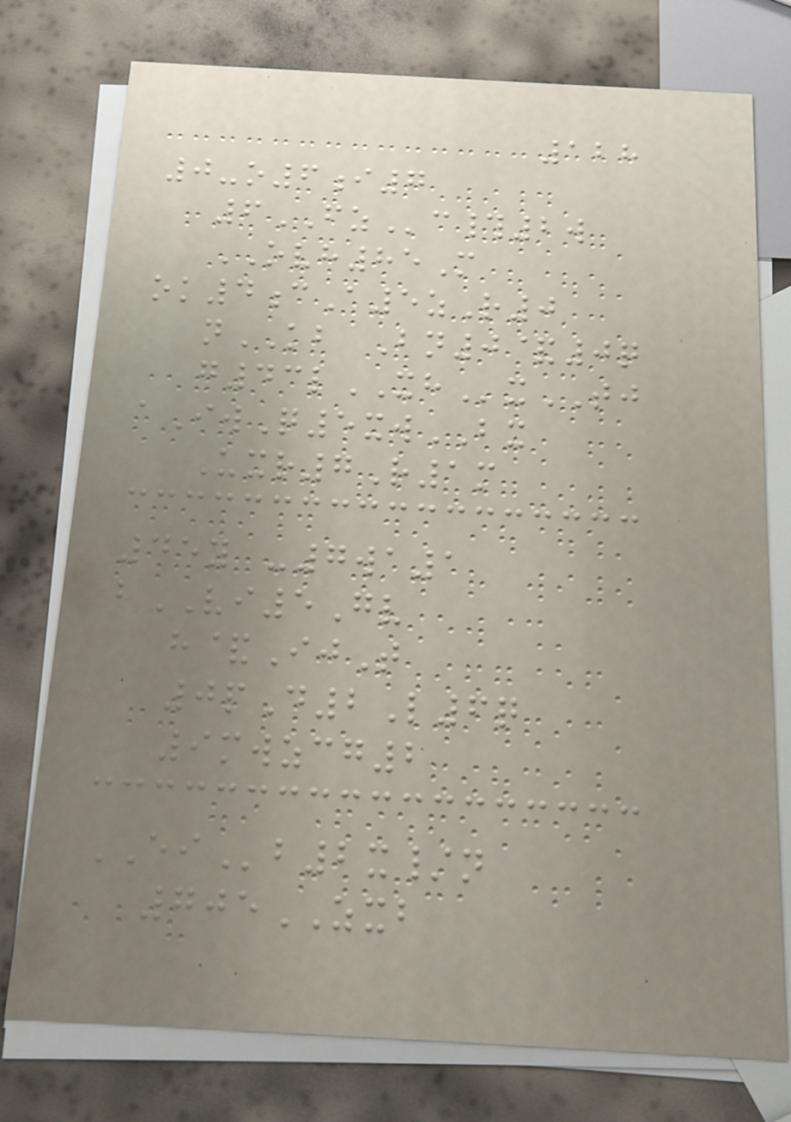128
0-o6i7
6FZc#2w
OVH85M
ok4cA5zR0
nKB Bn0&0q
g43lXHxTJ
aIwQ5xwBX
Uxr7R1m
45y -7wa1
bVI5Gv
h&IjT
0pD2L6q
9mwzcg2
EIb2x/n
705ZXB
